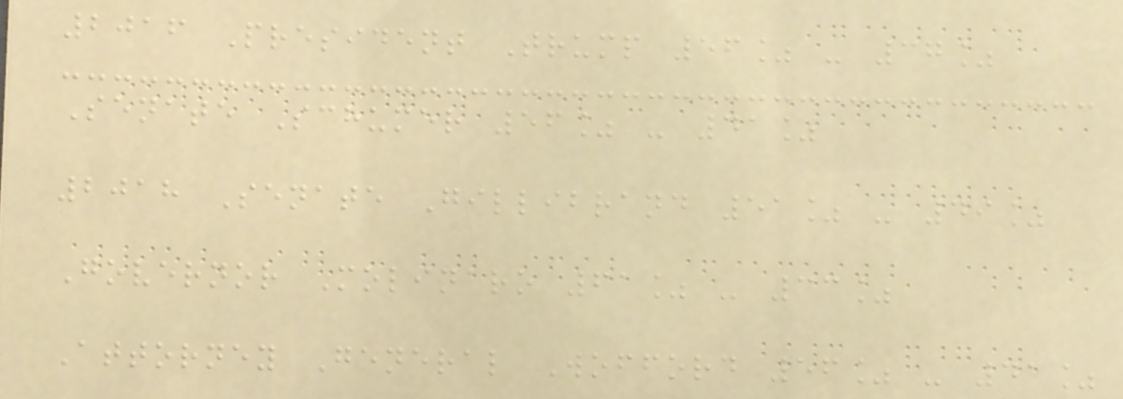2016 President Trump 56% - 37%
Senate Schumer 56% - 41%
2018 Senate Gillibrand 51% - 49%
Governor Molinaro 61% - 33%
Attorney General Wofford 56% - 41%
